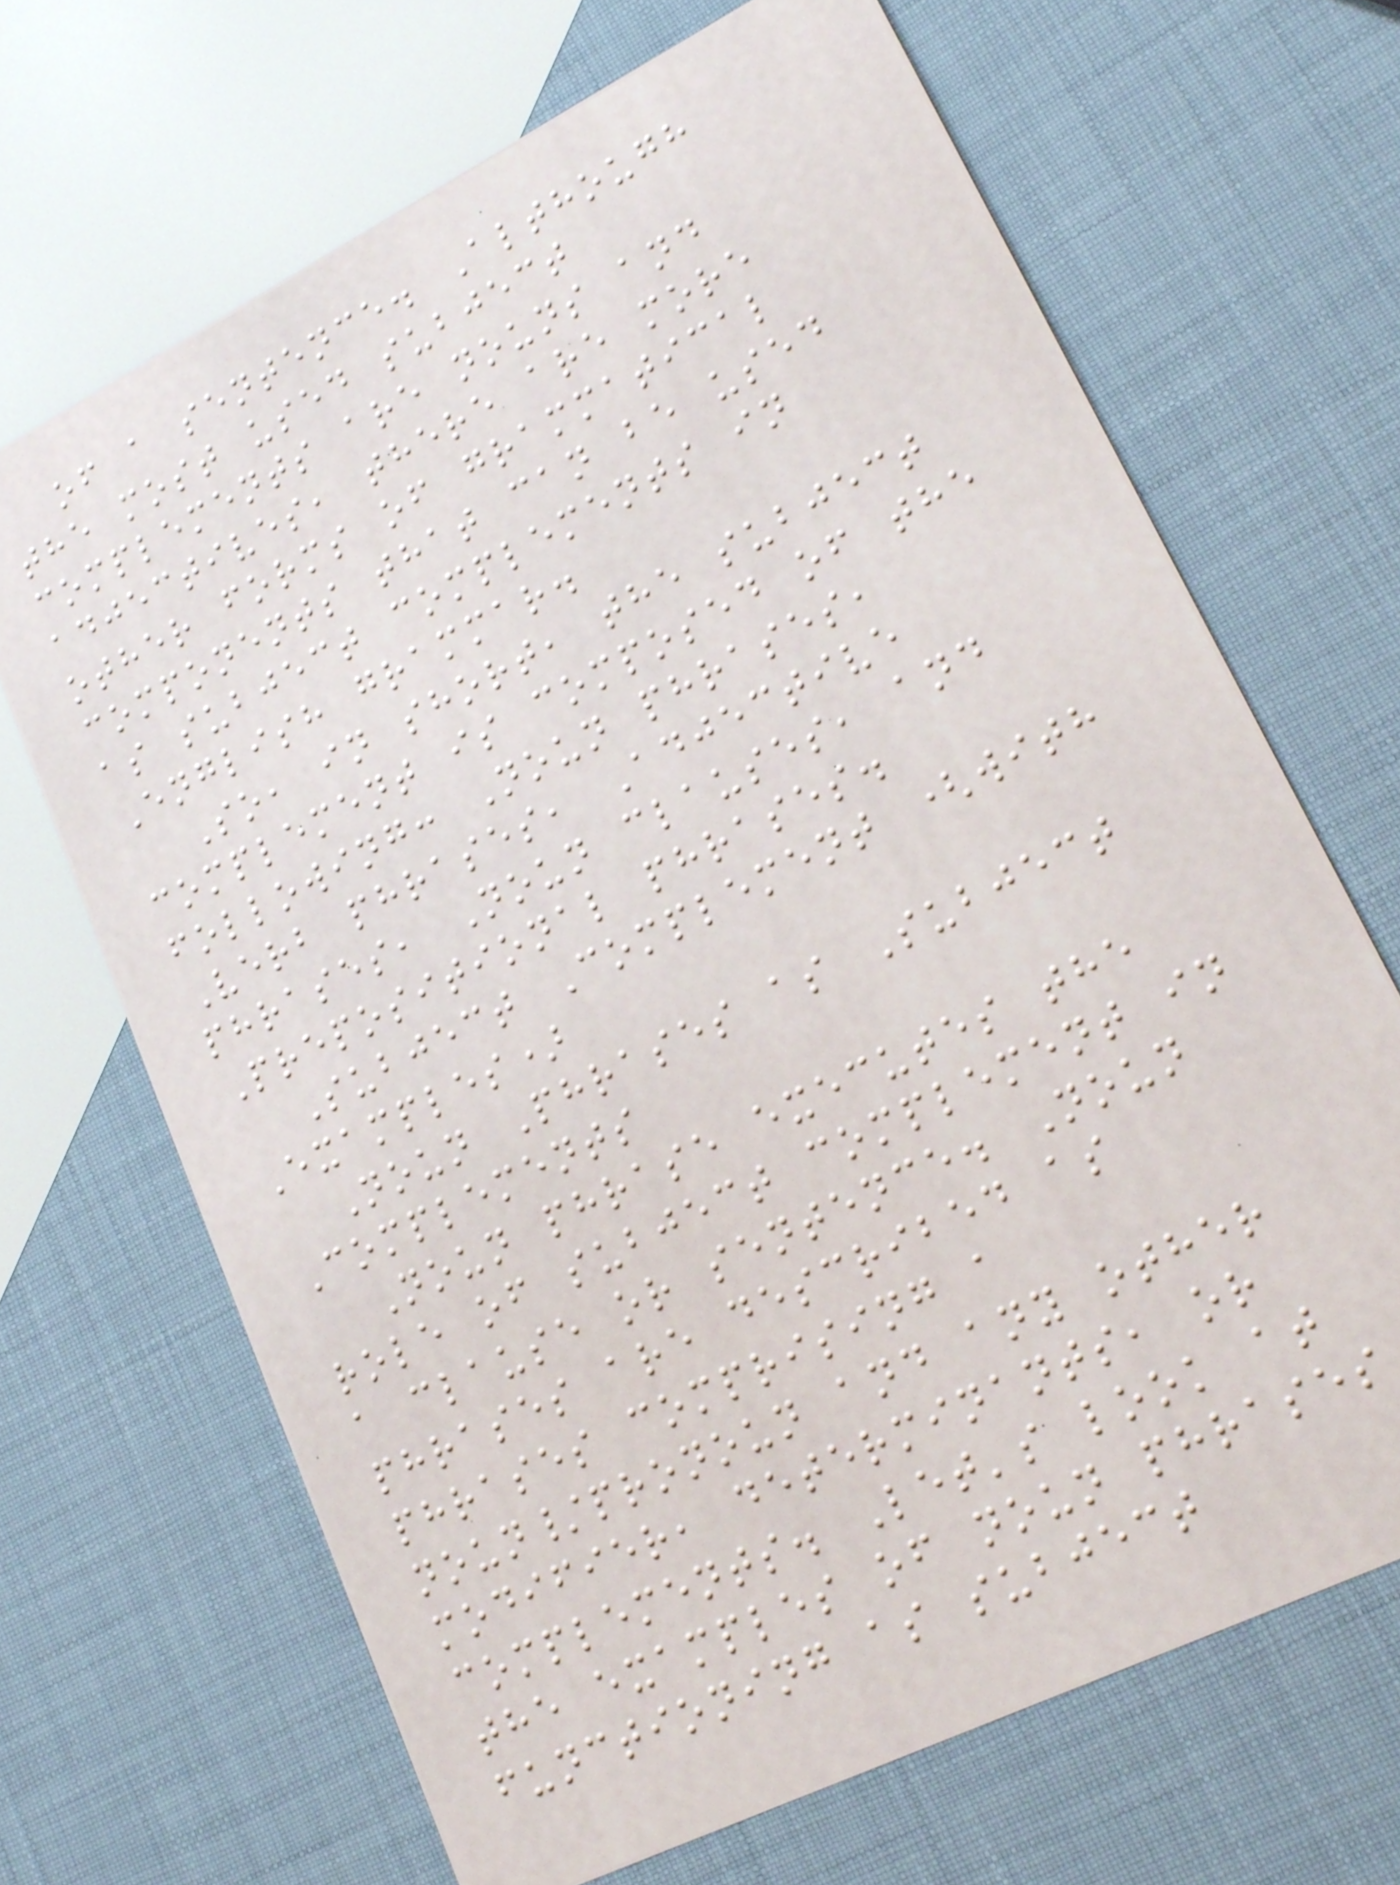of a sentence. Although
the most used subject
complements are nouns and
adjectives, there are more
other forms of grammatical
components that can be used
as subject complements in
English grammar.
So, in short, the subject
complement is composed of the
following: Noun phrases,
Verb phrases, Adjective
phrases, Noun clauses, and
Prepositional phrases.
Subject Complement (with
Examples)
Noun Phrases as Subject
Complements
Noun phrase executes the
role of subject complement in
a clause or sentence. Noun
phrases are described as
phrases comprising a
noun/pronoun and any other
modifier, determinants, or
complements. Let's look at
the examples of noun phrases
functioning as subject
